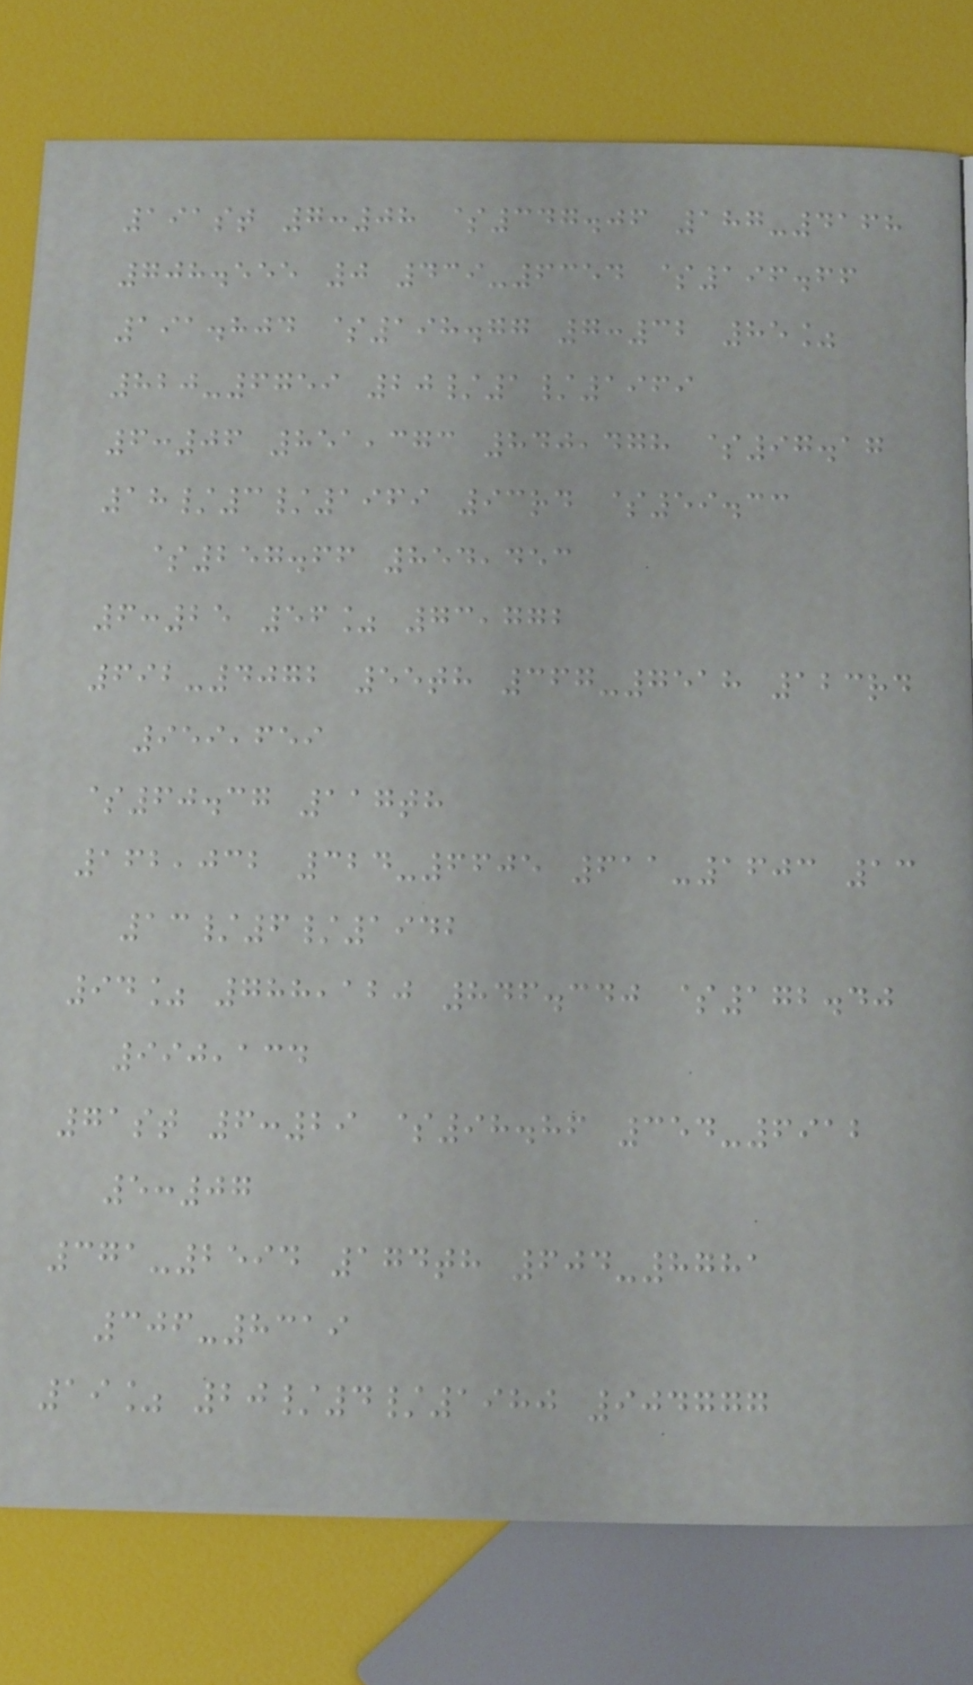191st 7:08 $347.06 187-4168
708.555 0 439-6354 $196.66
191.804 $198.77 7:32 85%
820-6759 20/1/1969
6:06 851,373 840,478 $97.17
18/3/1969 93rd $59.33
$257.66 854,453
6:25 56% 73,772
692-4072 55th 367-7518 123rd
959,659
$60.37 117th
162,032 324-6605 611-1603 13
13/6/1942
94% 788,120 846.340 $172.40
990,134
71st 6:29 $98.86 354-6912
5:07
371-2594 174th 604-8781
306-8319
19% 20/4/1980 904777
